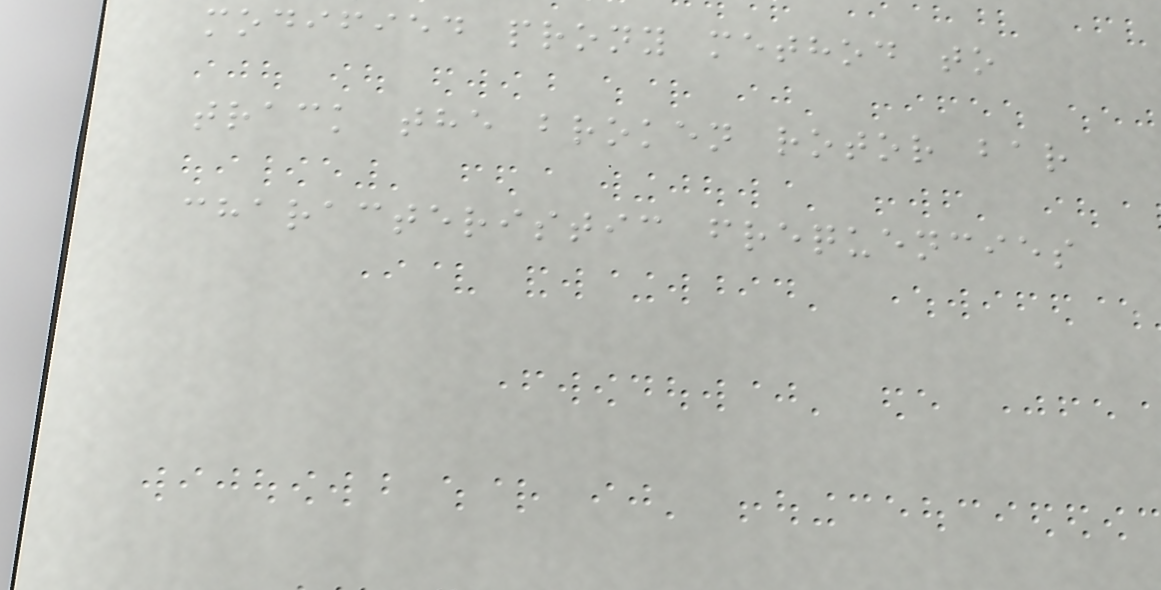modified prony method to
track the broken rotor bar
characteristic frequencies
